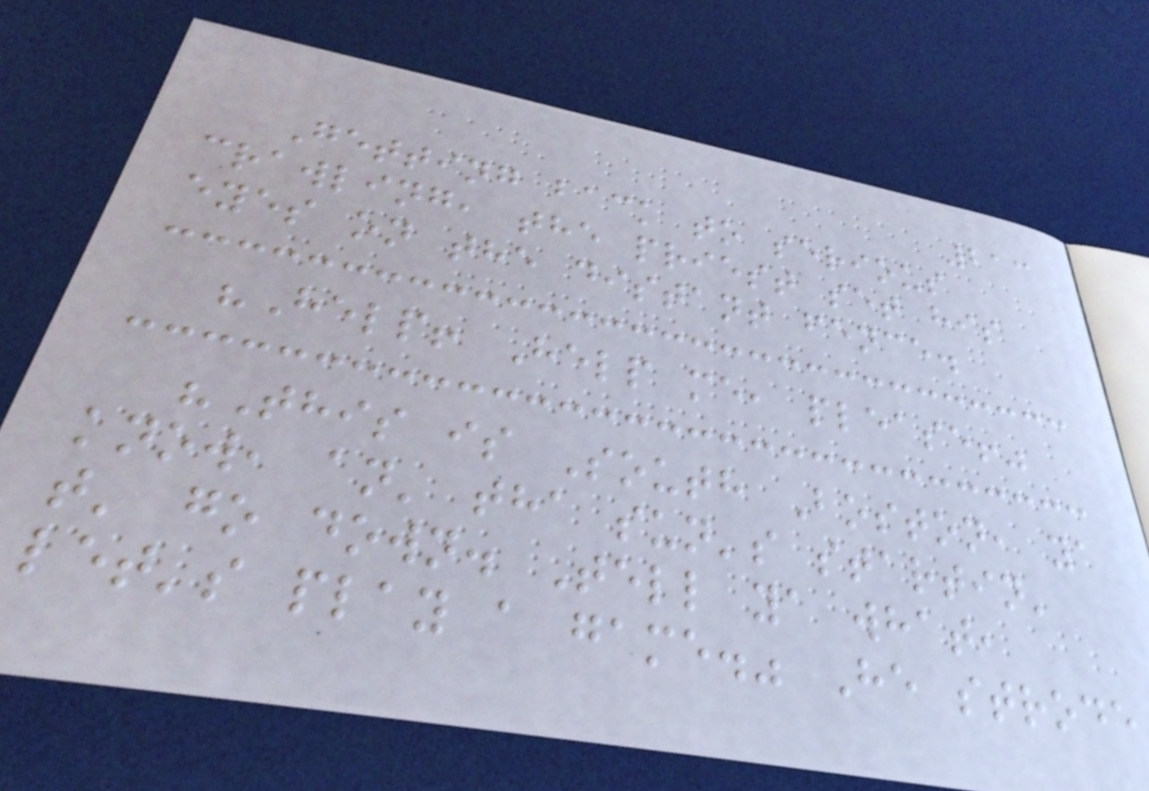213
Getting back to serious
crawling, the priest set his
eyes on the distant fence.
"Help! Help me, please!"
"This is South Boston, ya
know, an' tha sun's startin'
t' go down. Tell ya what,
let's play a game." He strode
